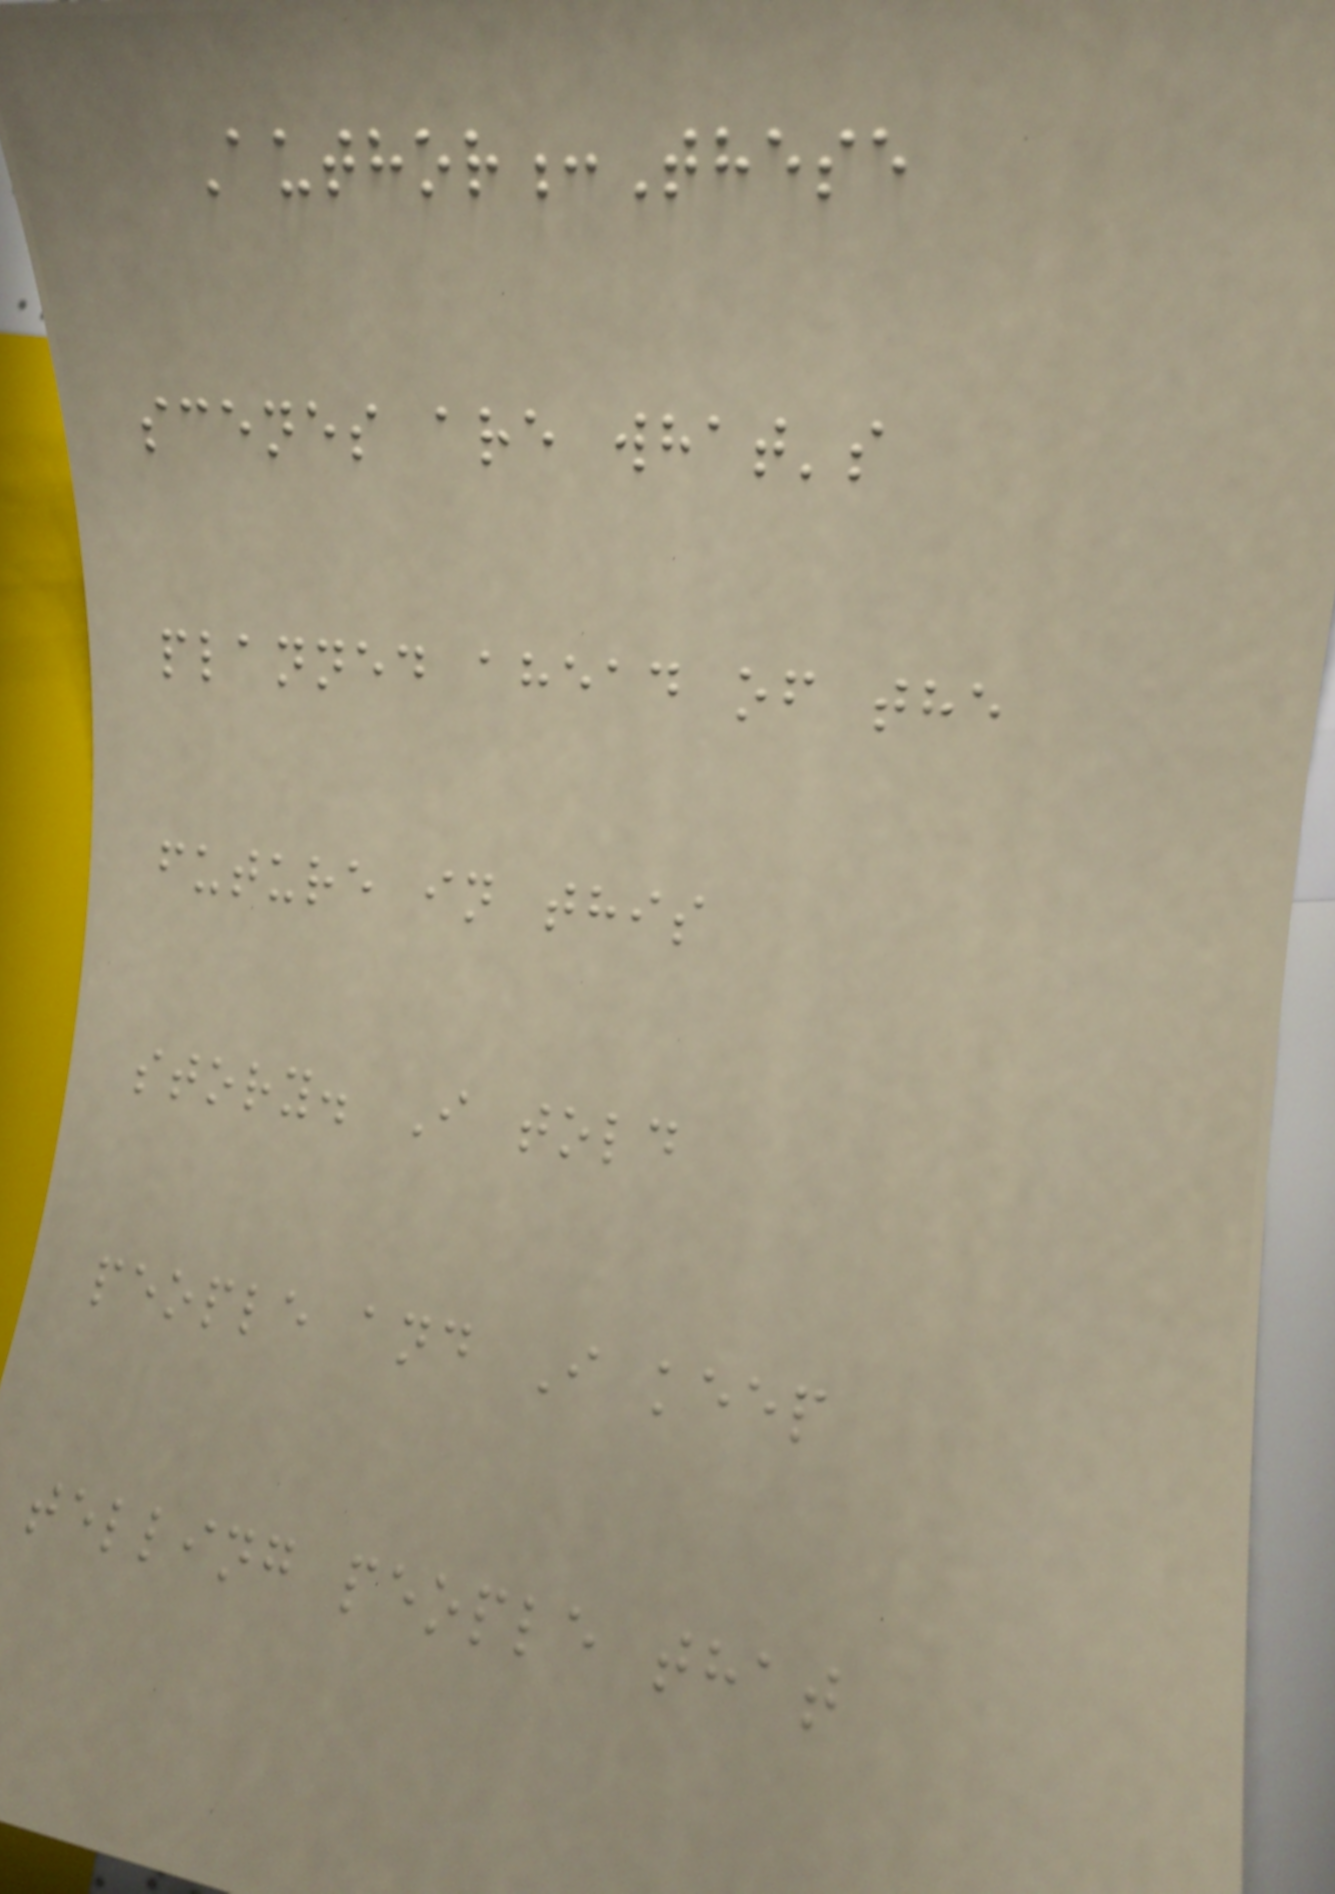Author:These
scenes are what's
planned ahead of the
future in this
story. I told
people and I keep
telling people that
